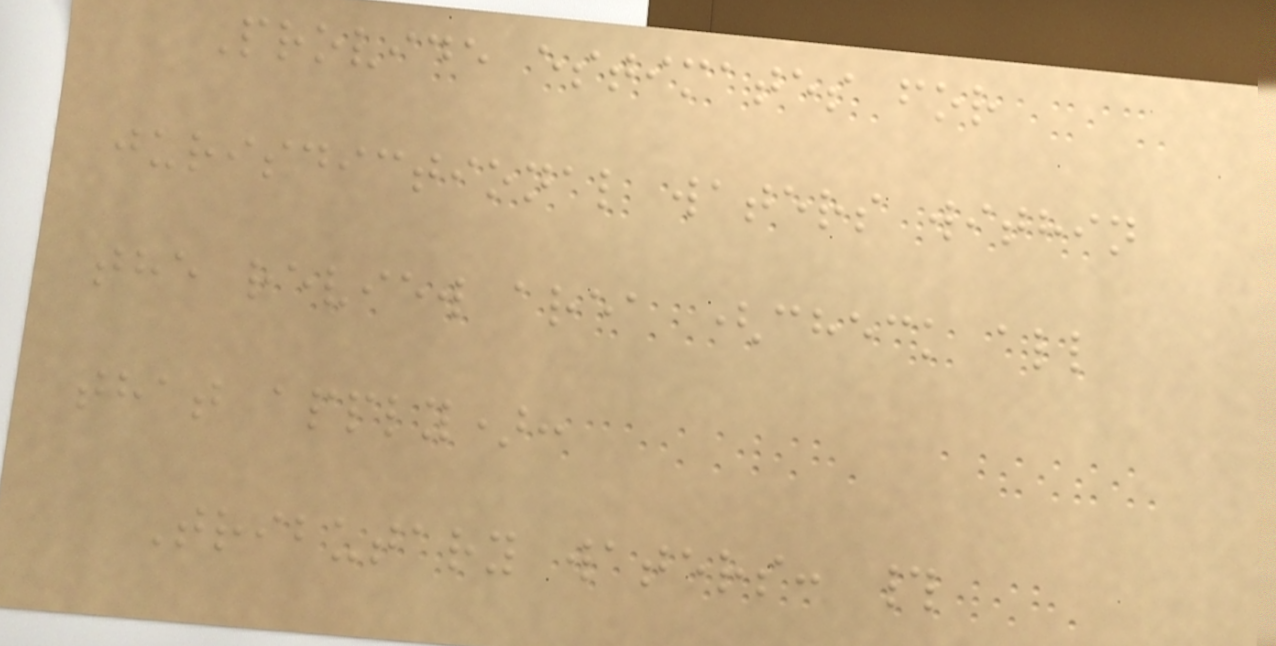Provide estimates for
jurisdictional waters within
the review area (check all
that apply):
Tributary waters: #
